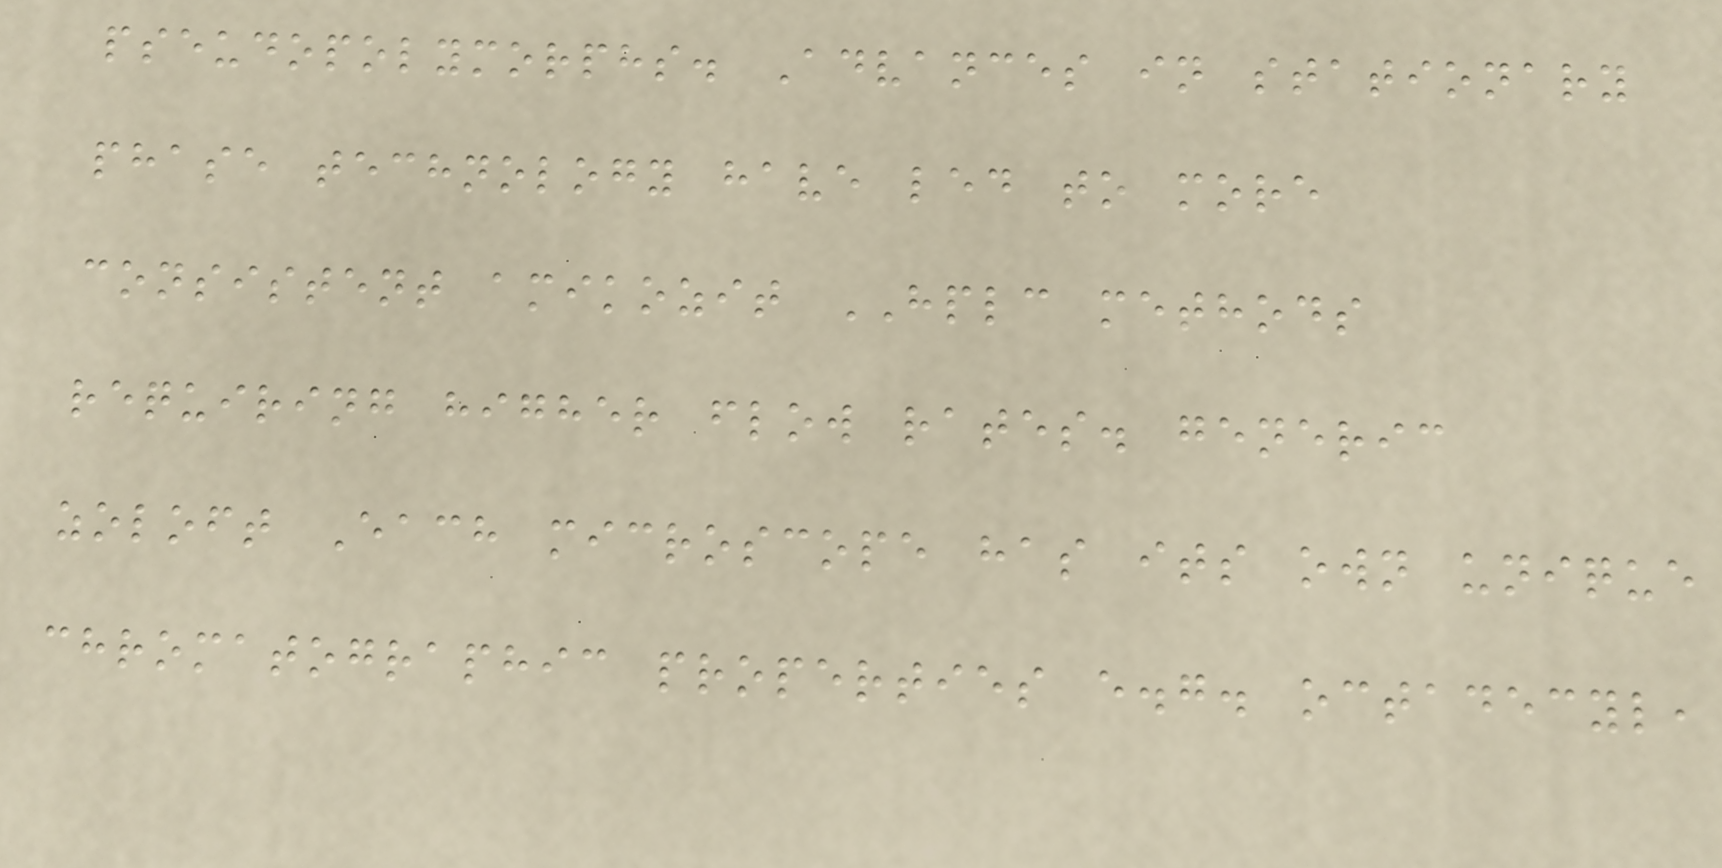pseudopolymorphs. Advances in stationary
phase technology have led to more
consistent amikozit HPLC methods
requiring higher flow rates. generic
zoloft Each microscope has its own unique
chromatographic properties e.g. octadecyl,
